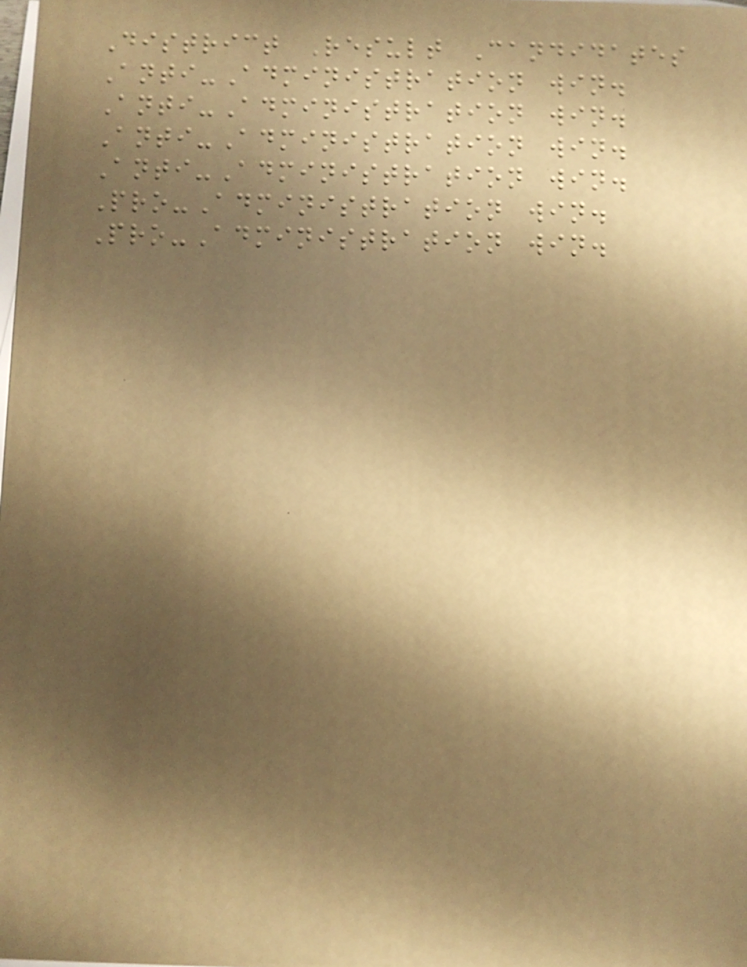District Result Candidates
Anti-Administration win.
Anti-Administration win.
Anti-Administration win.
Anti-Administration win.
Pro-Administration win.
Pro-Administration win.
